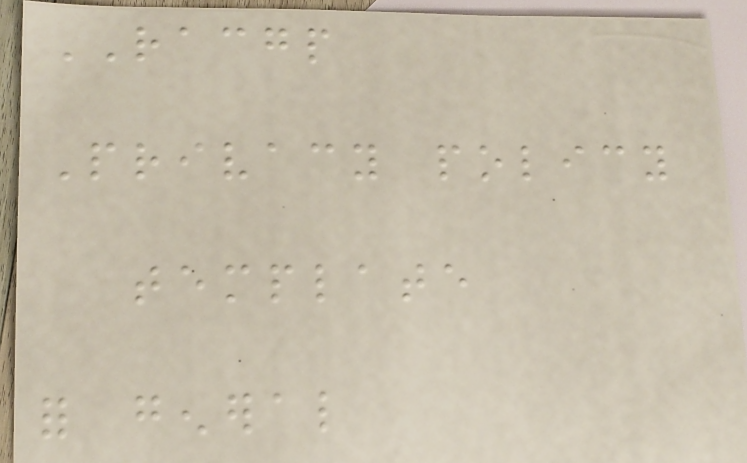RACGP
Privacy policy
template
for general
